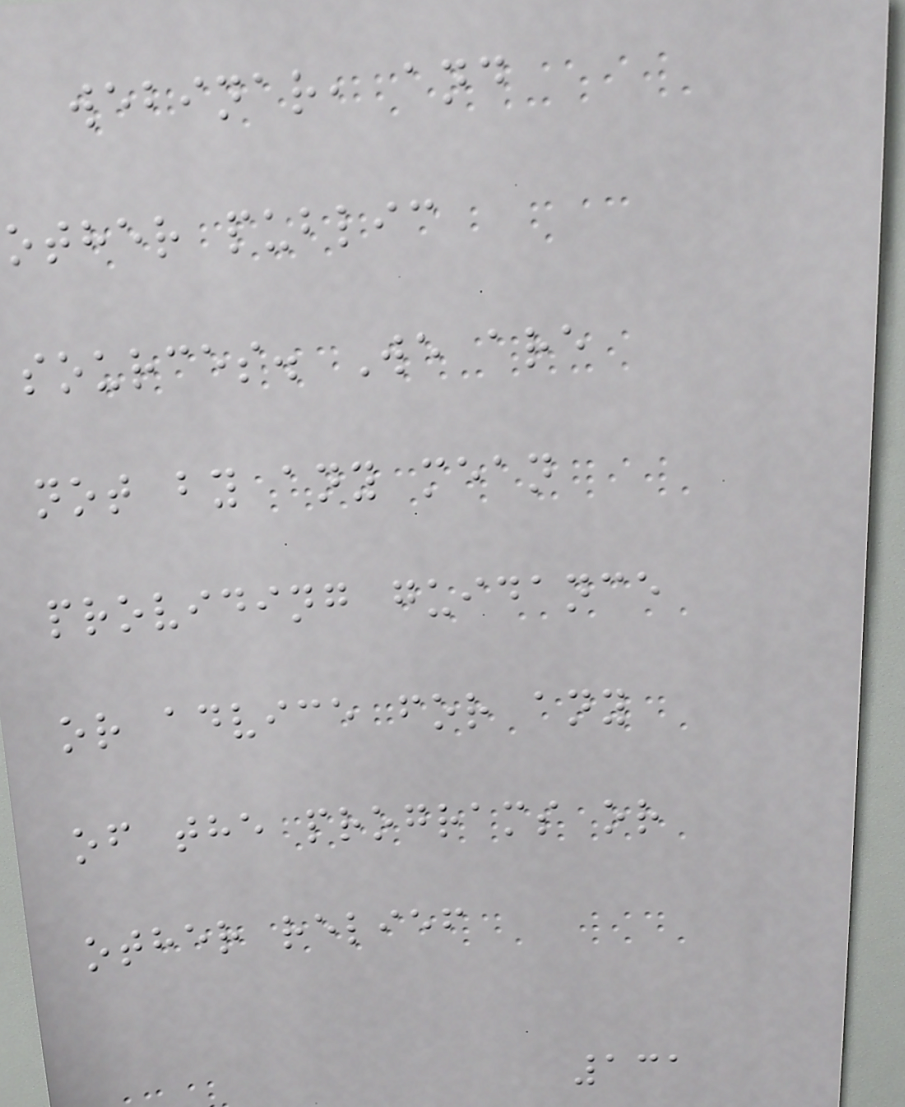webinar, and
other public
sources. We are
not by any mean
providing guidance
or advice for any
of the programs or
other relief
131
